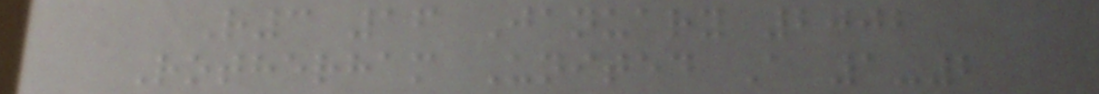R3 16 January 2002
Rotherham United A 1-2
